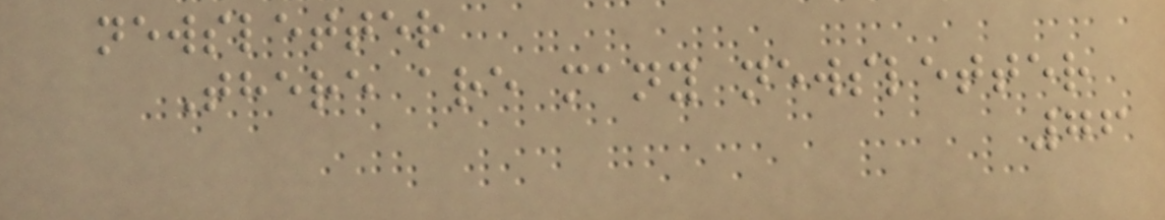newsletter
There are many newsletter
76
